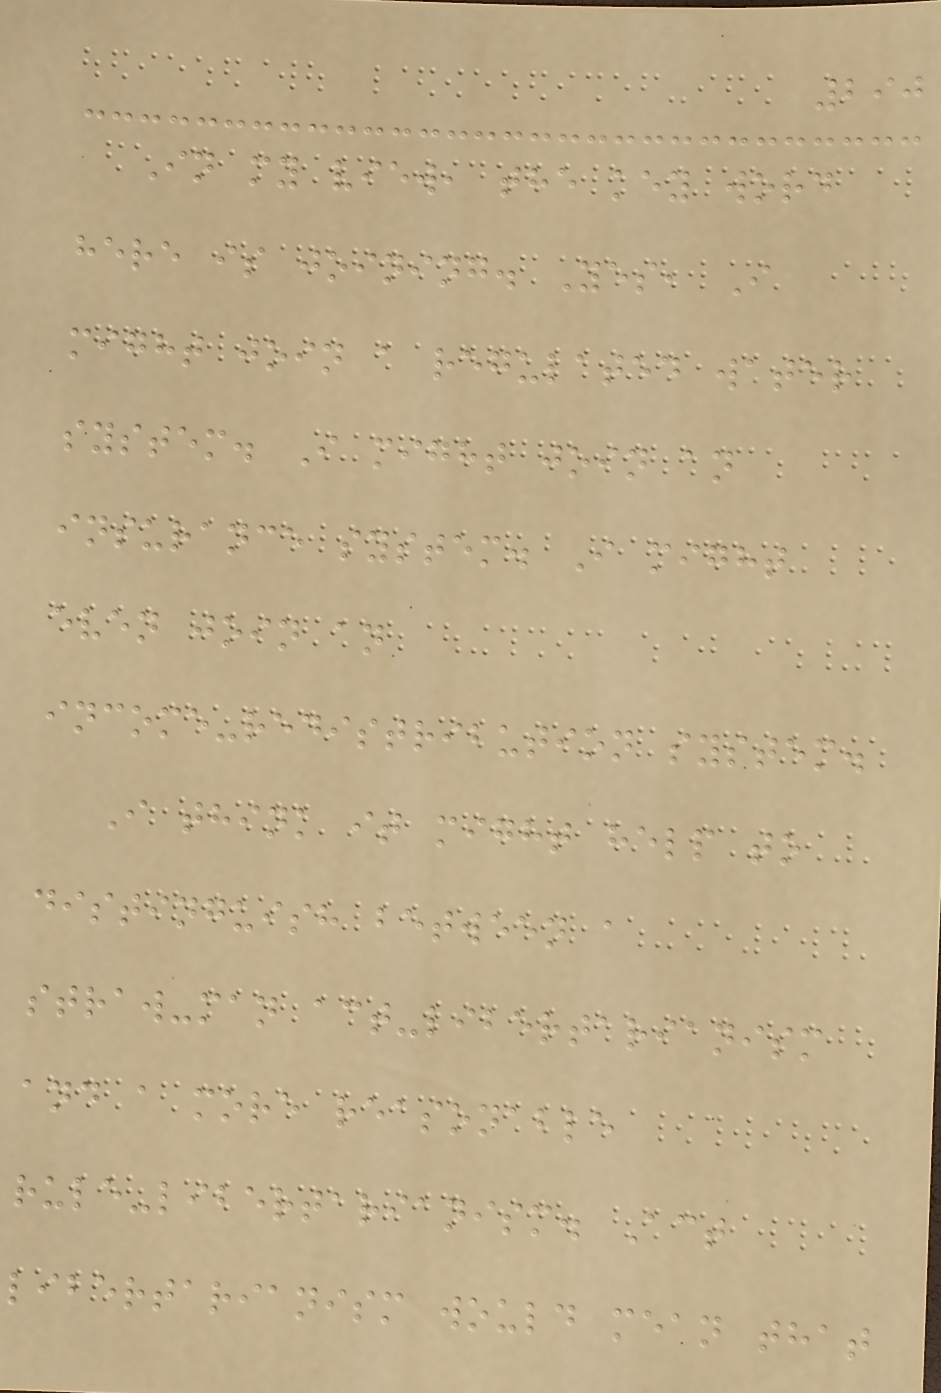290
In my view, the key word
here is joining. Yes, I
might join a regulated water
system. I might join an
insurance system. I might
even join an
income-redistribution system.
I think it might help to
distinguish between a
straw-man act-libertarianism
and a more reasonable
rule-libertarianism. Act
libertarianism would mean that
